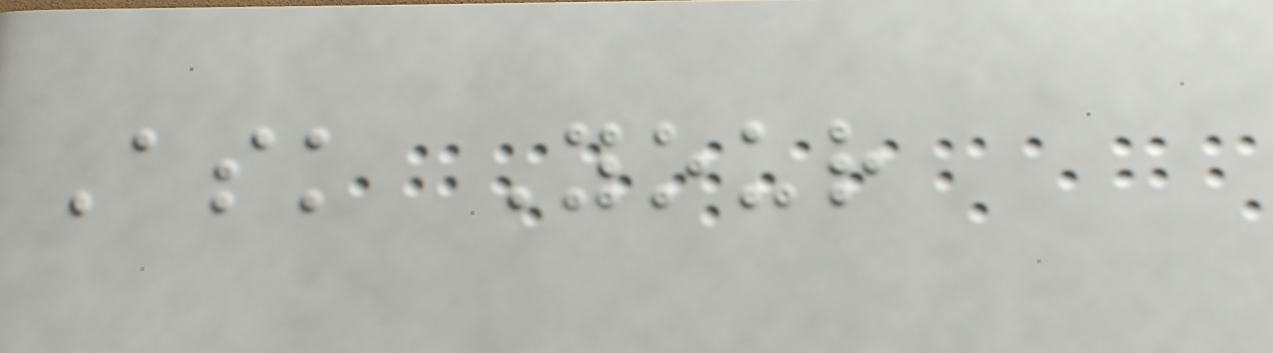Ask Your
